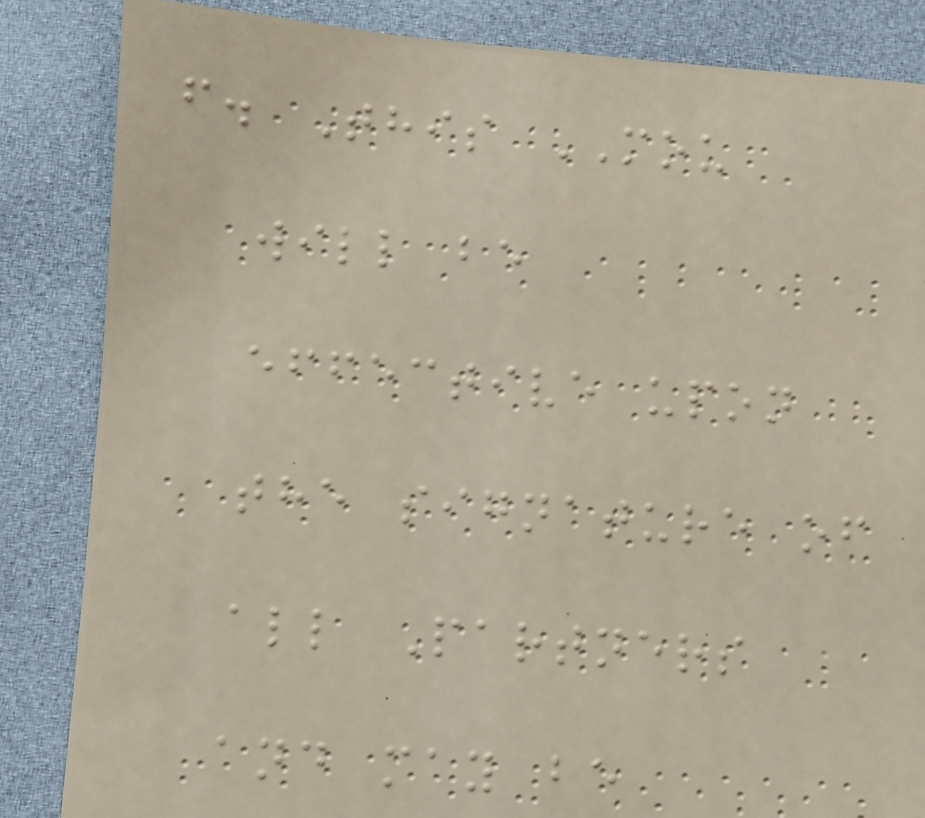f. This MOU
will be
effective upon
the signature of
all Partners
and may be
